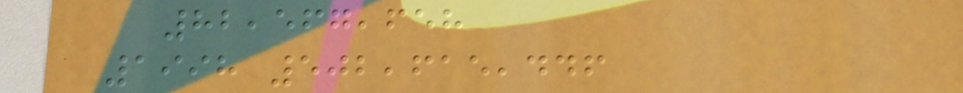82,567,658
1998 502,615,446
